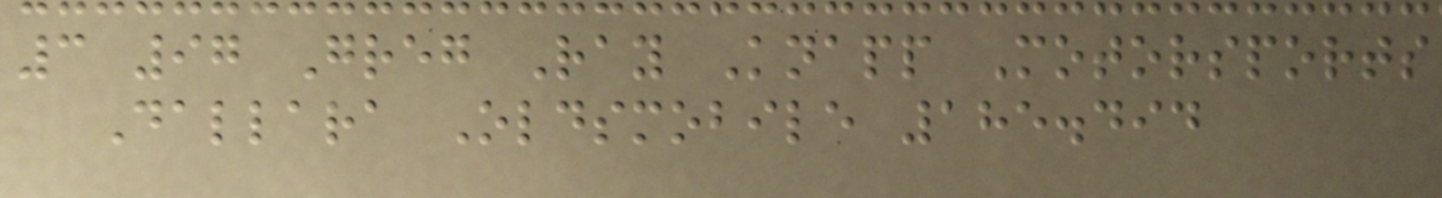3 97 Greg Ray Knapp Motorsports
Dallara Oldsmobile 185.494
